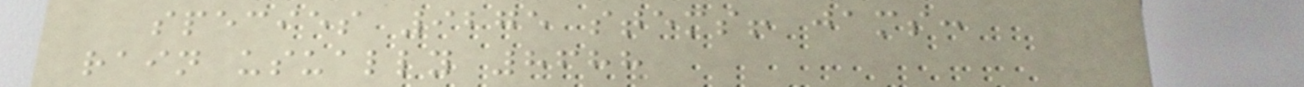species 9275 stems! jams:
rain usually 8688
